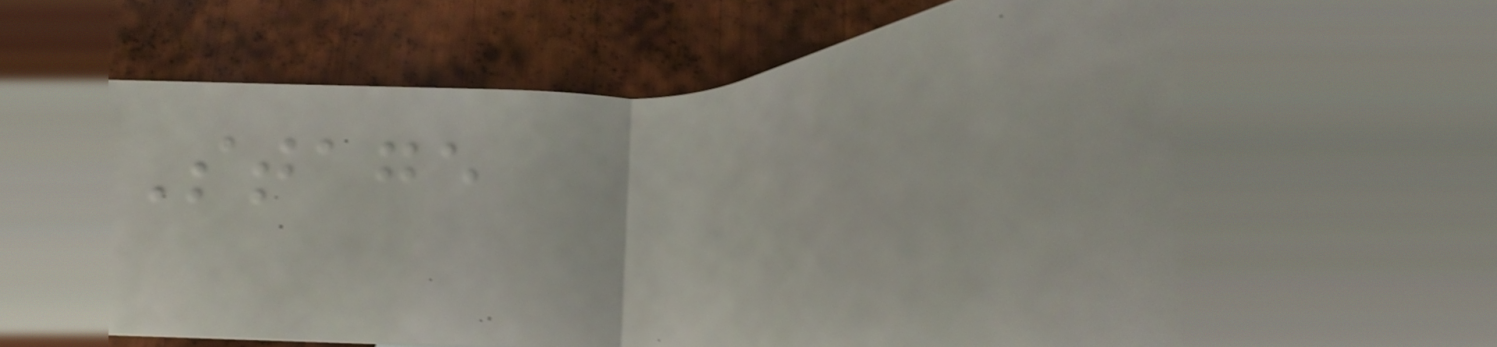Stage
